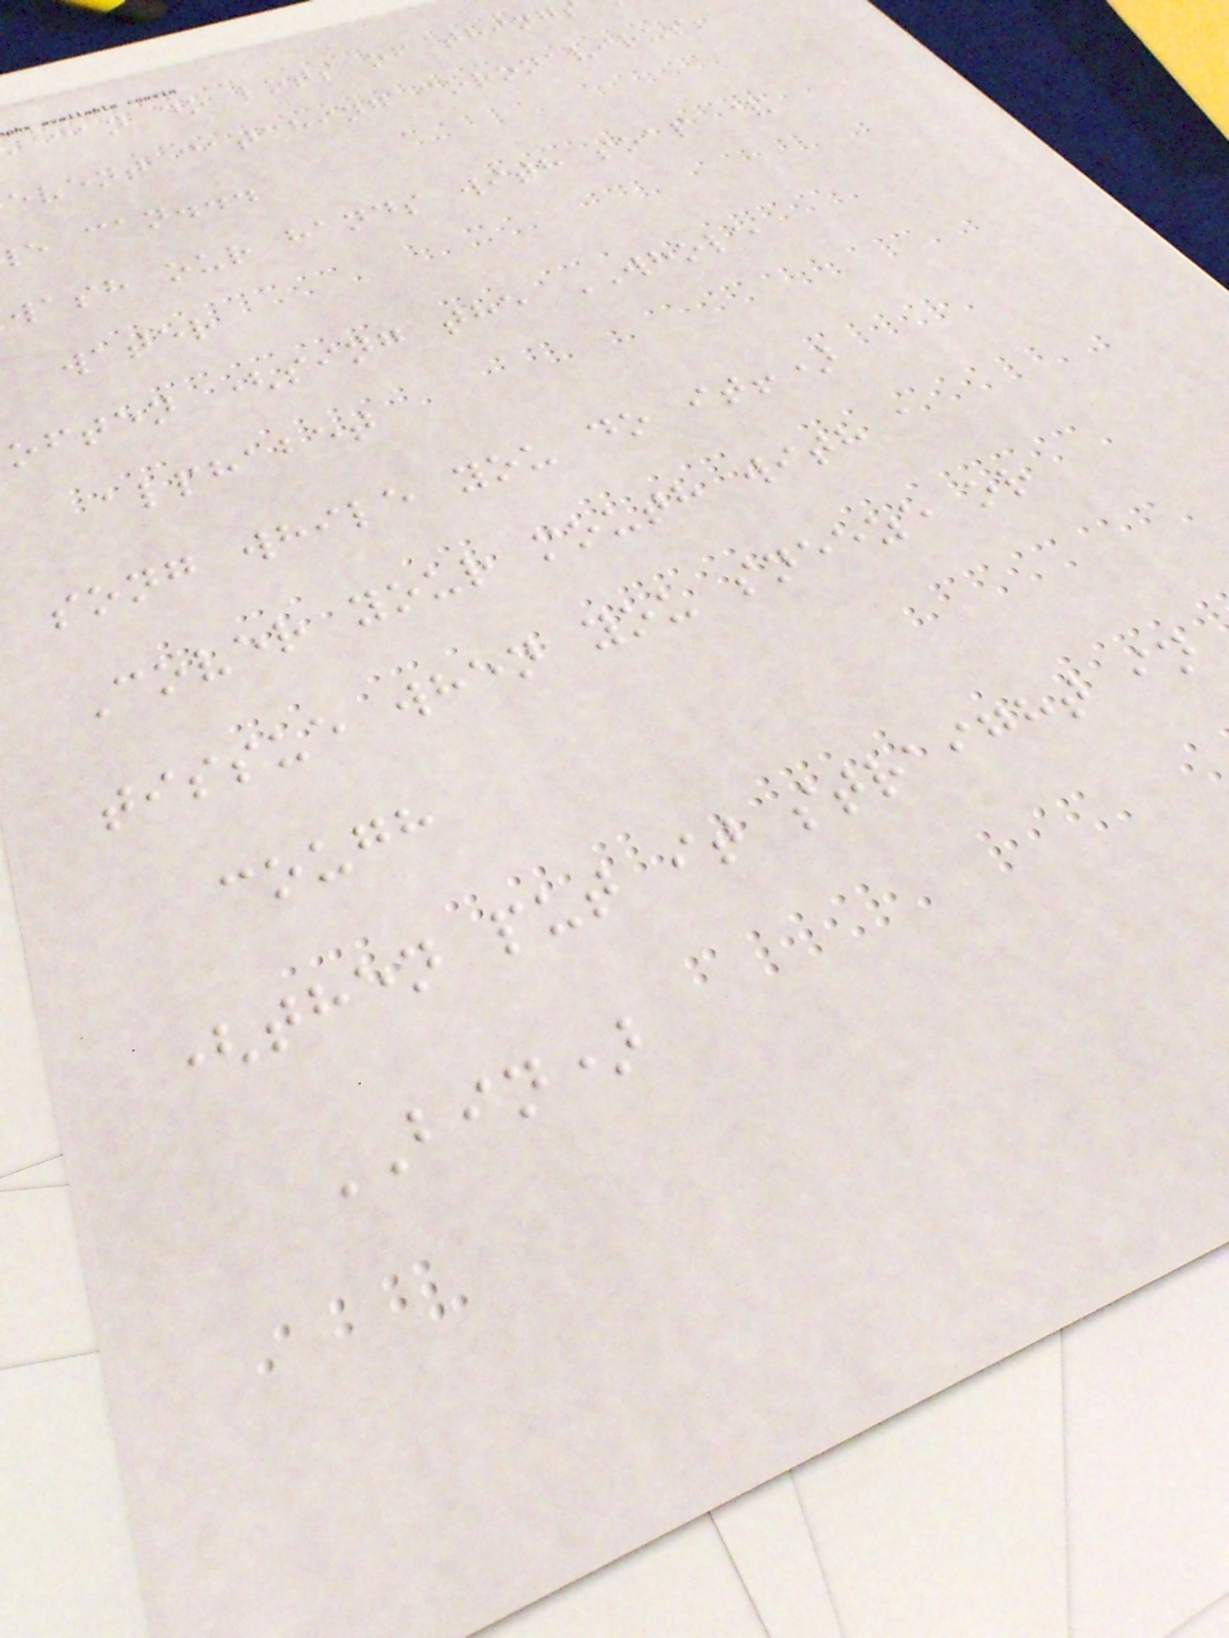can do lots of thing
event catching coronavirus!
e can...
wash our hands with soap &
water
often (sing the WHOLE
alphabet
song while you do it!)
Cover your mouth with a
tissue when you sneeze or
cough
(then put it straight in
BIN)
